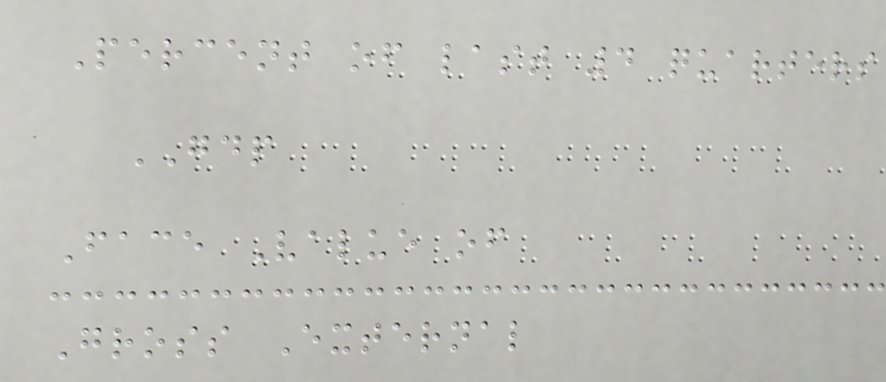Percent of last 4 quarters
GDP
Face Value of
Gross External
